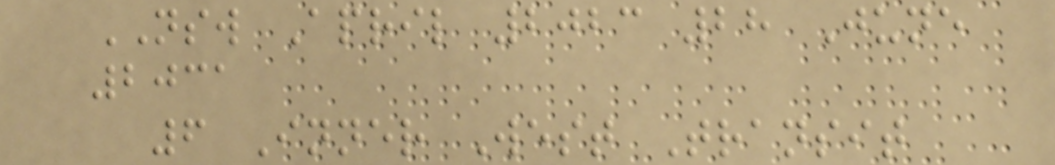NSW April 2023 28 June
2031
6 Inner West Transit
